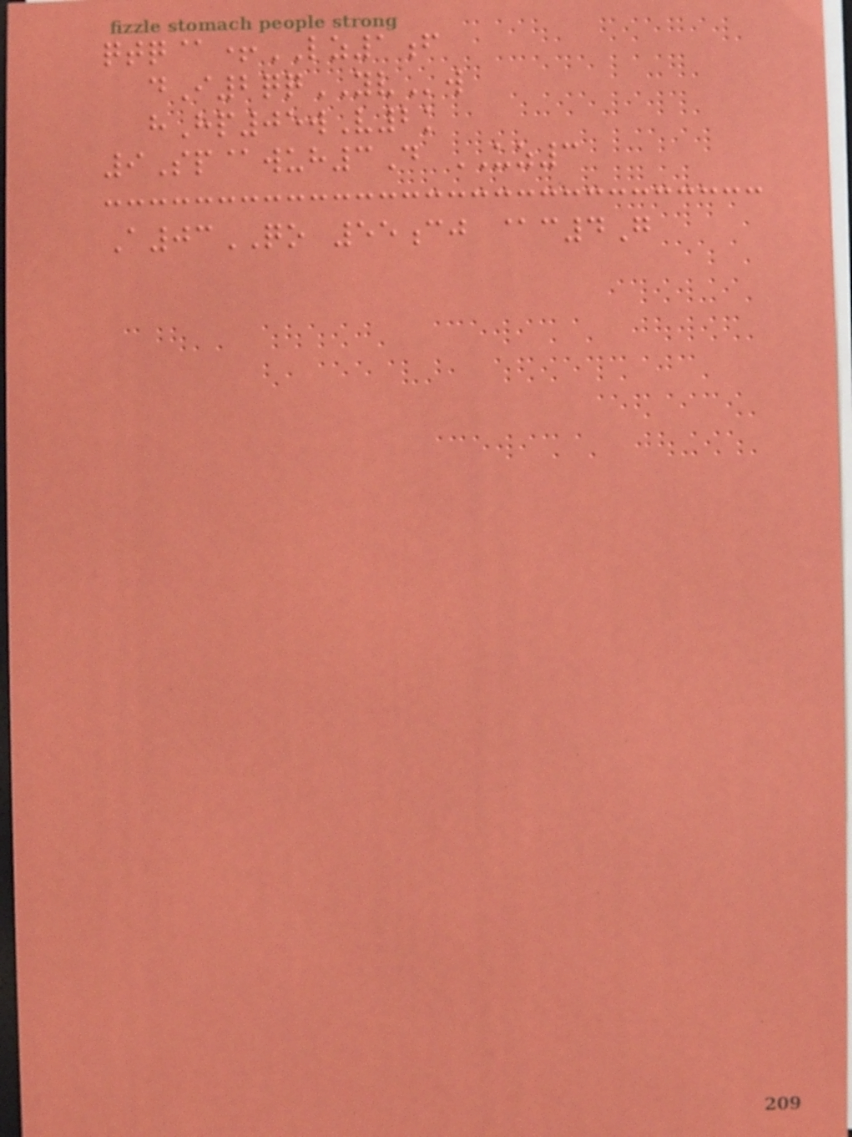qtq@+LZ1f
dI2qqYVw
hHp05wV2k
9Sp@wuh3D UZ3
A03QO 55cj @c4G
